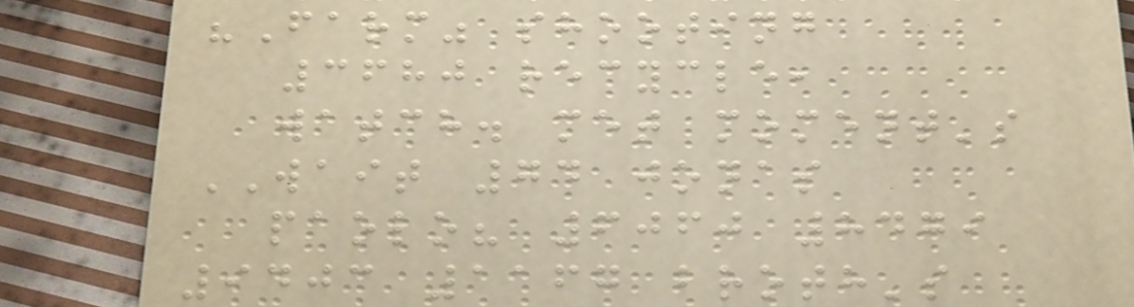"Farm" shooting
3680 recycle,
watch. met moment's
WAIT 74 jonas
paolo? 6060 8479
9403 1167 broth's
